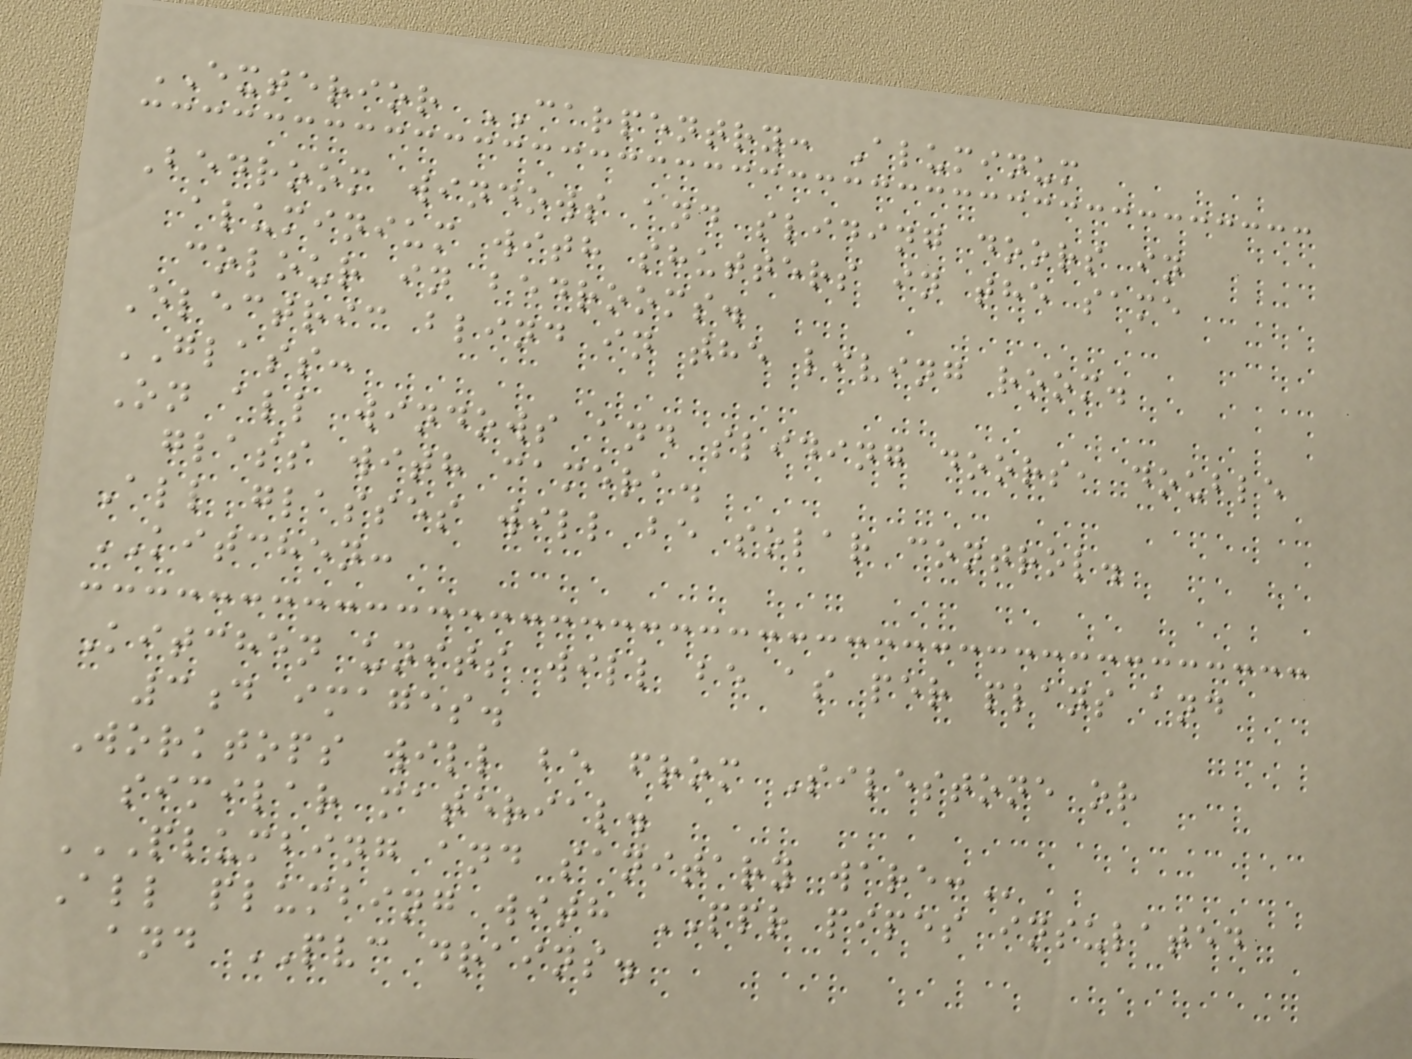EXTERIOR CARPENTRY: Aluminum
Bedroom windows and sliding doors in
aluminium with shutters in the same
colour in bedrooms.
Electric blind in the living room.
GLASS:
On all windows and sliding doors, double
glass with camera.
All glasses will be solar control.
KITCHEN:
Kitchen units will be as per plans and
3d images.
Worktops will be from Silestone or
similar material.
PLUMBING AND SANITARY WARE:
All plumbing with PPR pipes insulated
and PVC drains.
